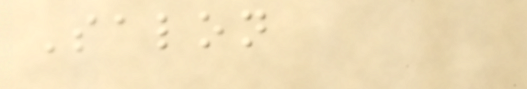Salon
